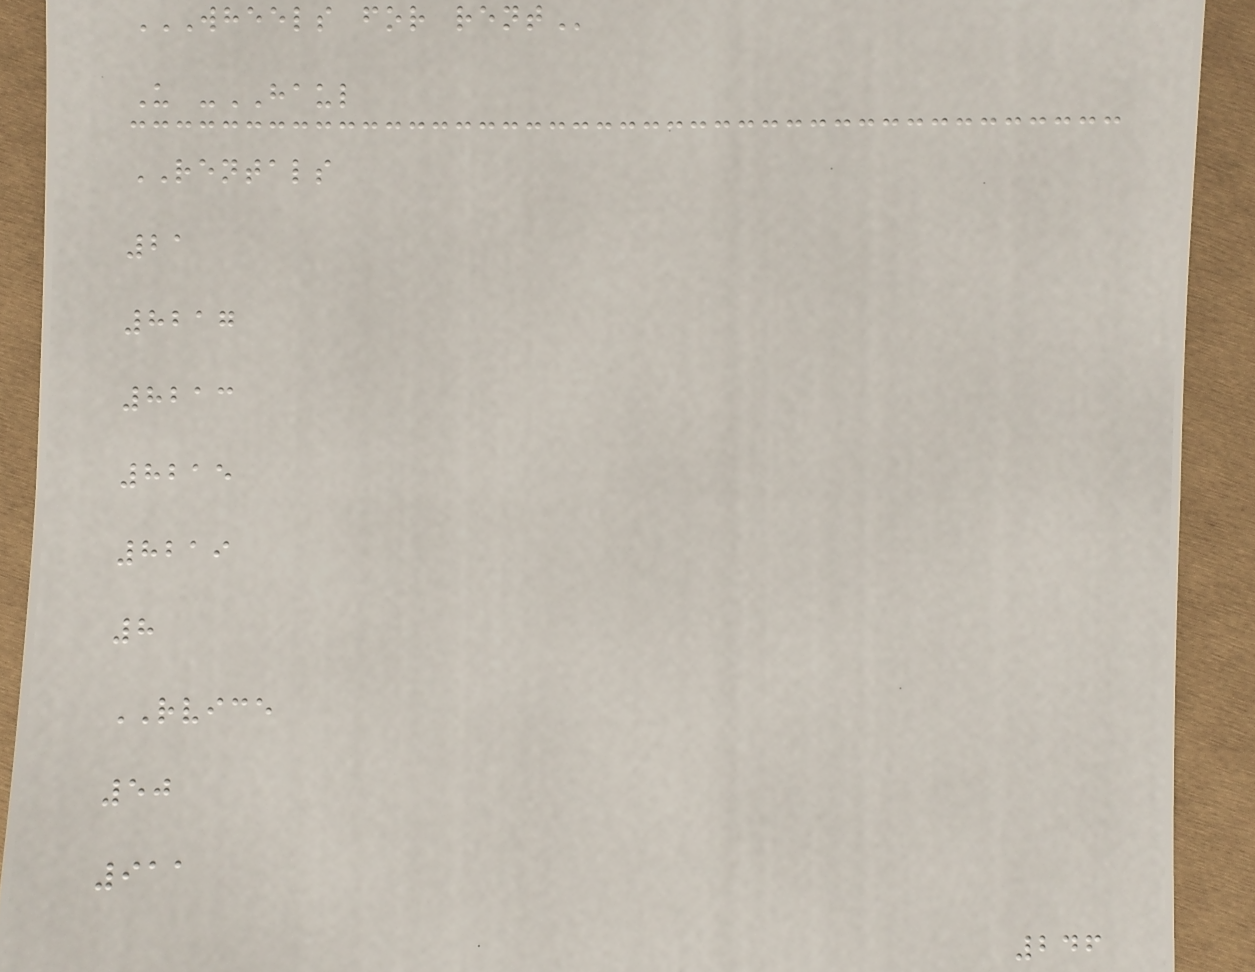WHEELS FOR RENT
U -HAUL
RENTALS
21
8217
8213
8215
8219
8
RVICE
50
911
246
